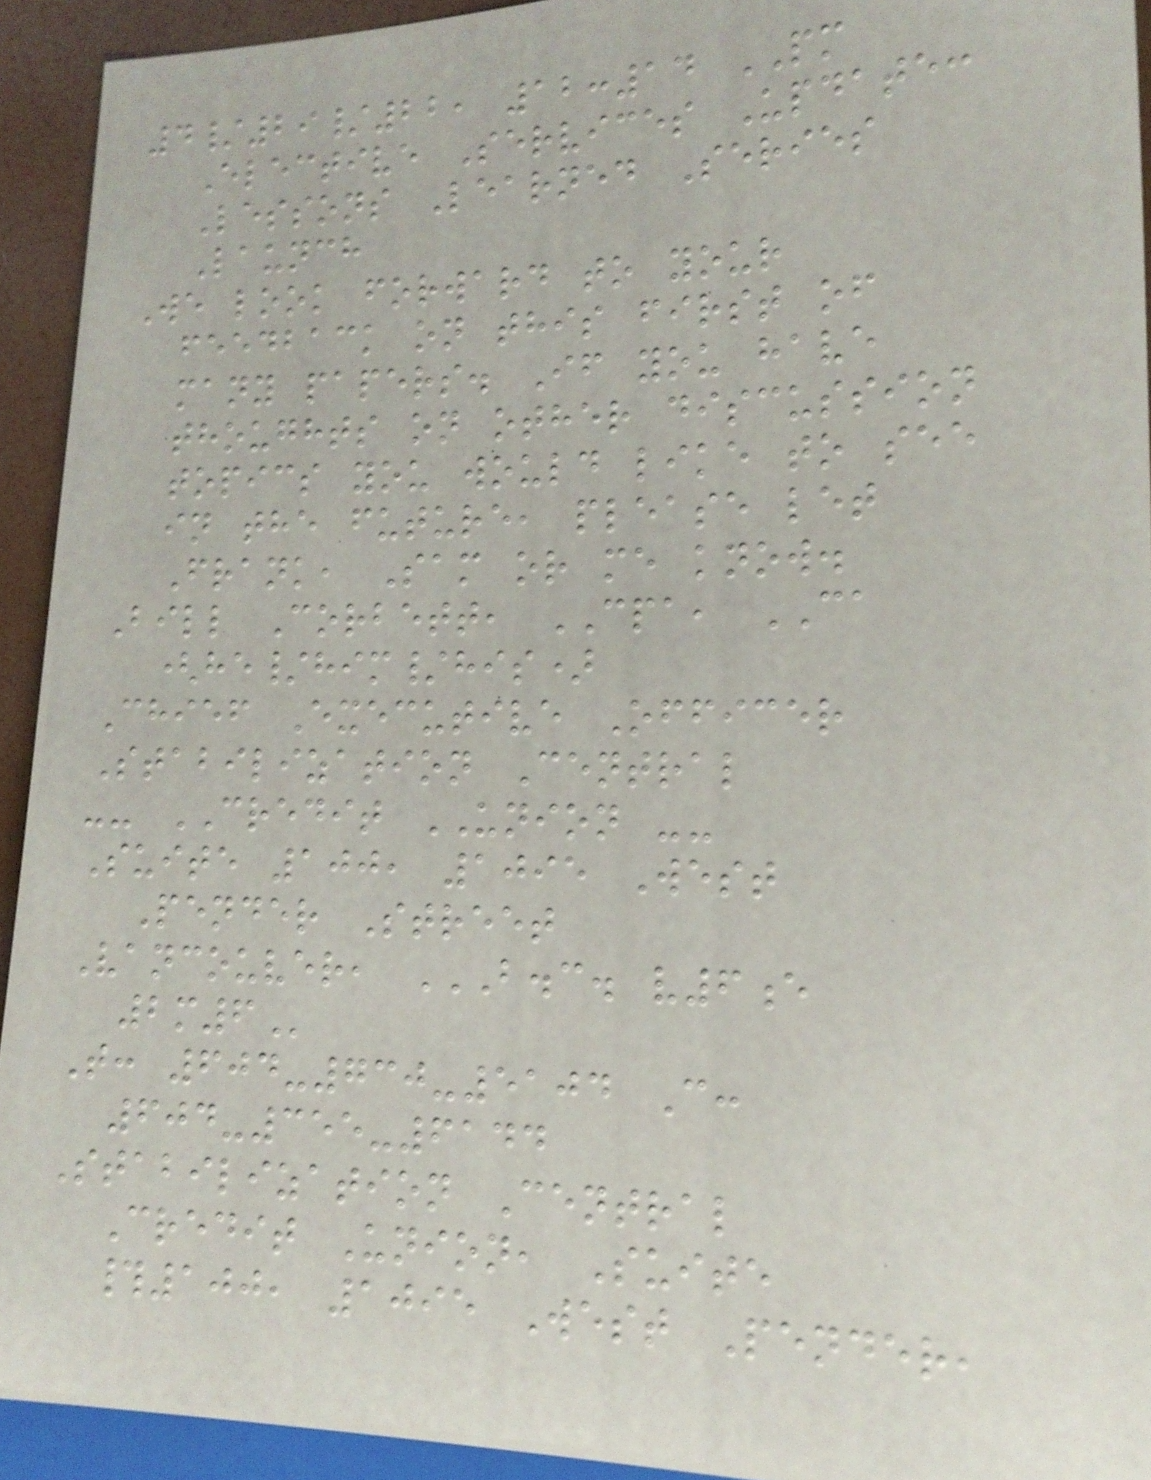4/29/22, 12:14 PM
Elective Services Update:
Lessons Learned Series
Launch
We look forward to your
feedback on this first of
many papers. If you have
thoughts on other discussion
topics you would like to see
in the future, please let
Frank, Sam or me know.
Bill Corbett, CPA, CA
(he/him/his)
Chief Executive Officer
Stabilization Central
-- CREDIT UNION --
Suite 100, 1095 West
Pender Street
Vancouver, B.C. V6E
2M6
T: 604-730-5104 C:
604-355-6144
Stabilization Central
Credit Union, Suite
#100, 1095 West Pender,
